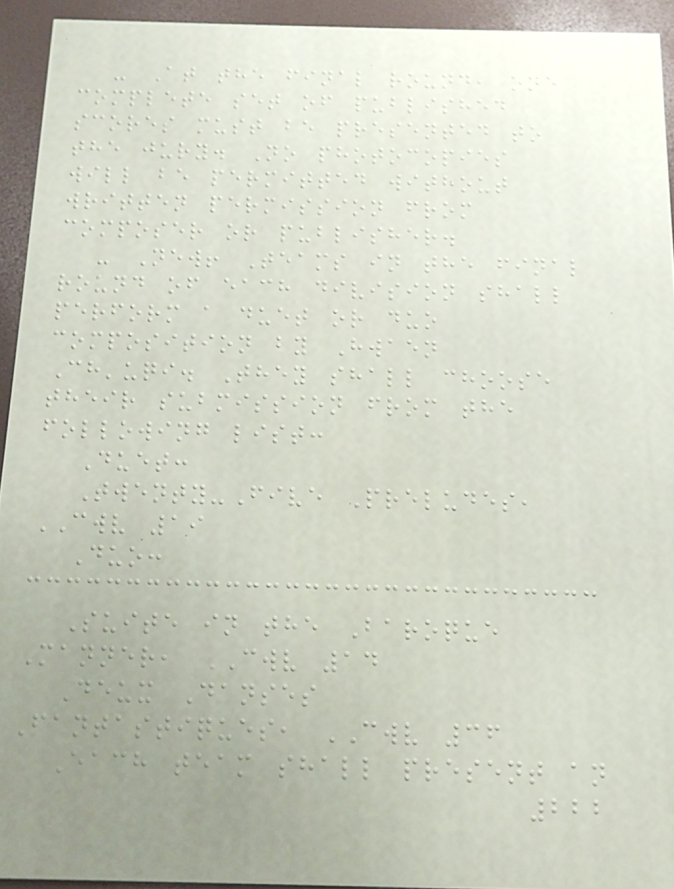- At the final round, one
complete set of published
scores must be presented to
the jury. No photocopies
will be permitted without
written permission from
composer or publisher.
- New! Teams in the final
round of each division shall
perform a duet or duo
composition by Hwaen
Ch'uqi. They shall choose
their submission from the
following list:
Duet:
Twenty-Five Preludes,
CWV 19
Duo:
Suite in the Baroque
Manner, CWV 14
Deux Danses
Fantastiques, CWV 36
Each team shall present an
222
